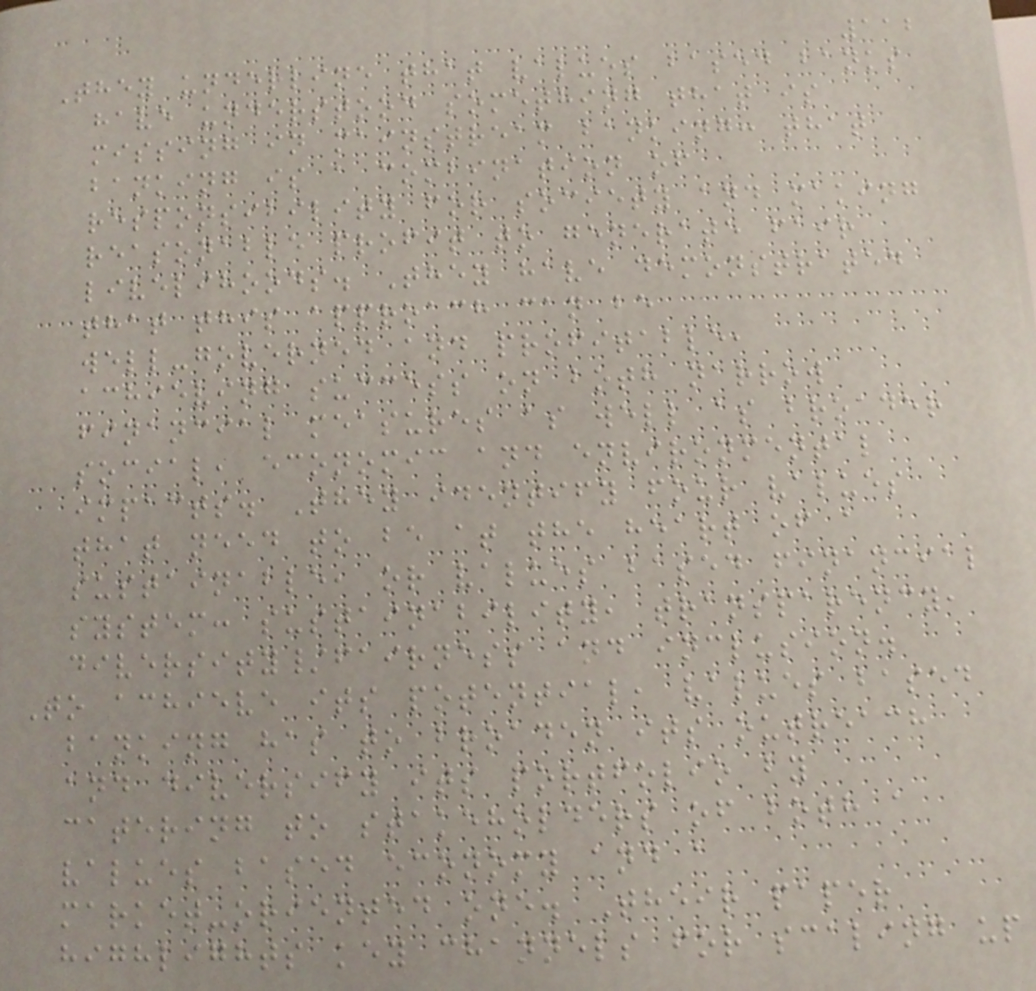112
They underline that values based banks
have understood something that is
missing in mainstream banking: that
banking is a combination of
responsibility for society and making
reasonable profit to generate fair
livelihoods. They have demonstrated
that this approach can be
well-governed and profitable,
achieving success on both narrow
financial measures as well as broader
social, economic and environmental
impacts. They identify four values
that need to be at the heart of a
sustainable, or values based financial
system: sustainability, transparency,
diversity/fairness and inclusion.
To achieve its potential, values based
banking has to broaden its outreach
and diversify its portfolio by
catering to stakeholders of both a
values based economy and a
market-oriented one. Their paper
highlights key channels for scaling up
